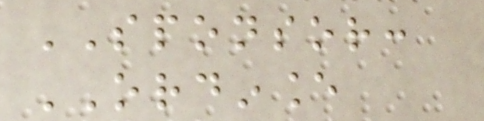SPONSOR:
ORDINANCE
